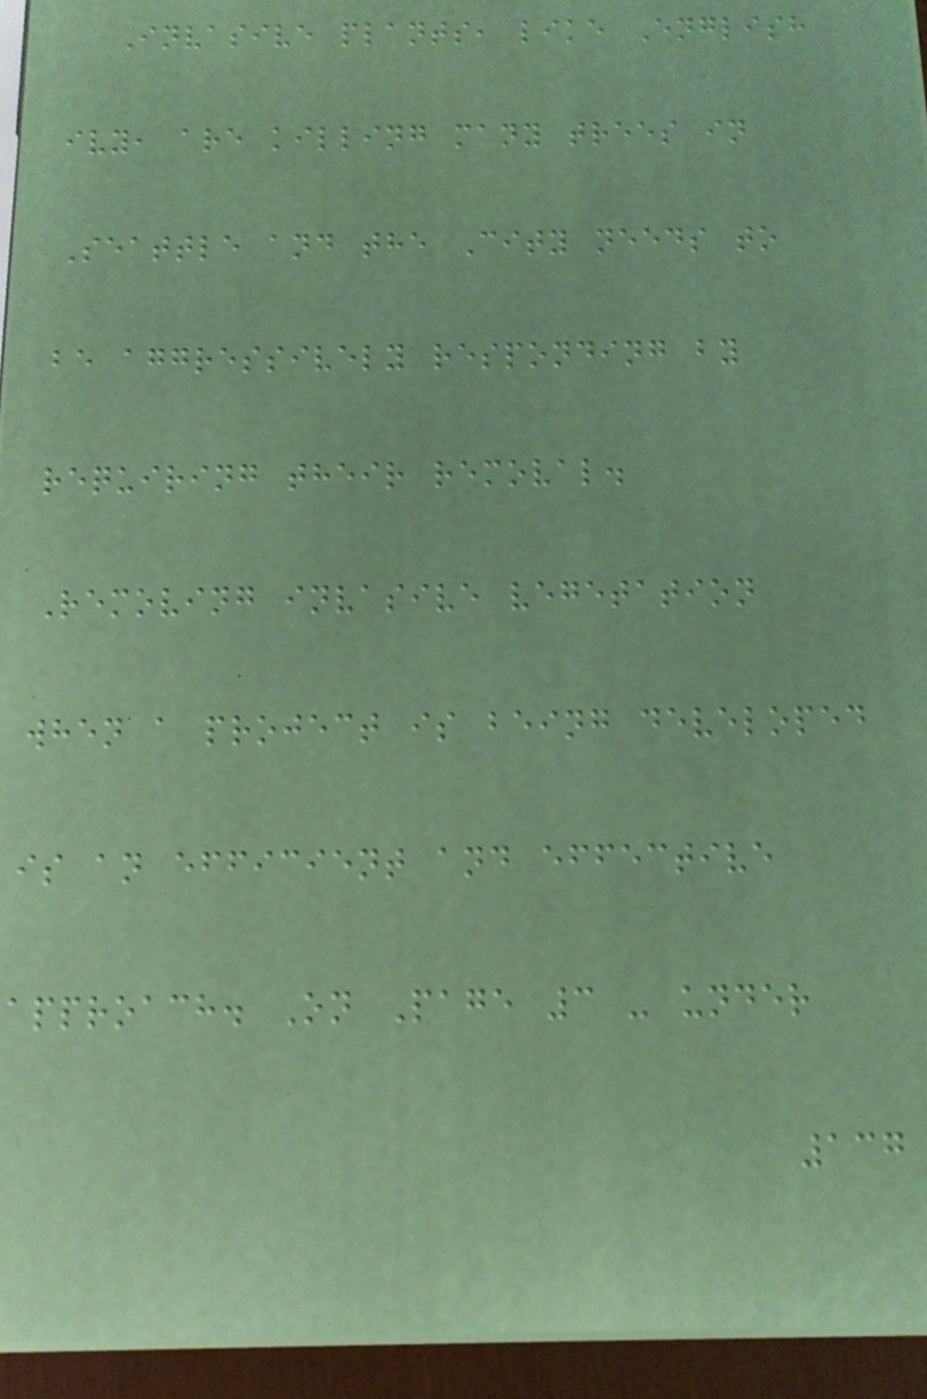Invasive plants, like English
ivy, are killing many trees in
Seattle and the City needs to
be aggressively responding by
requiring their removal.
Removing invasive vegetation
when a project is being developed
is an efficient and effective
approach. On Page 3 - under
137
